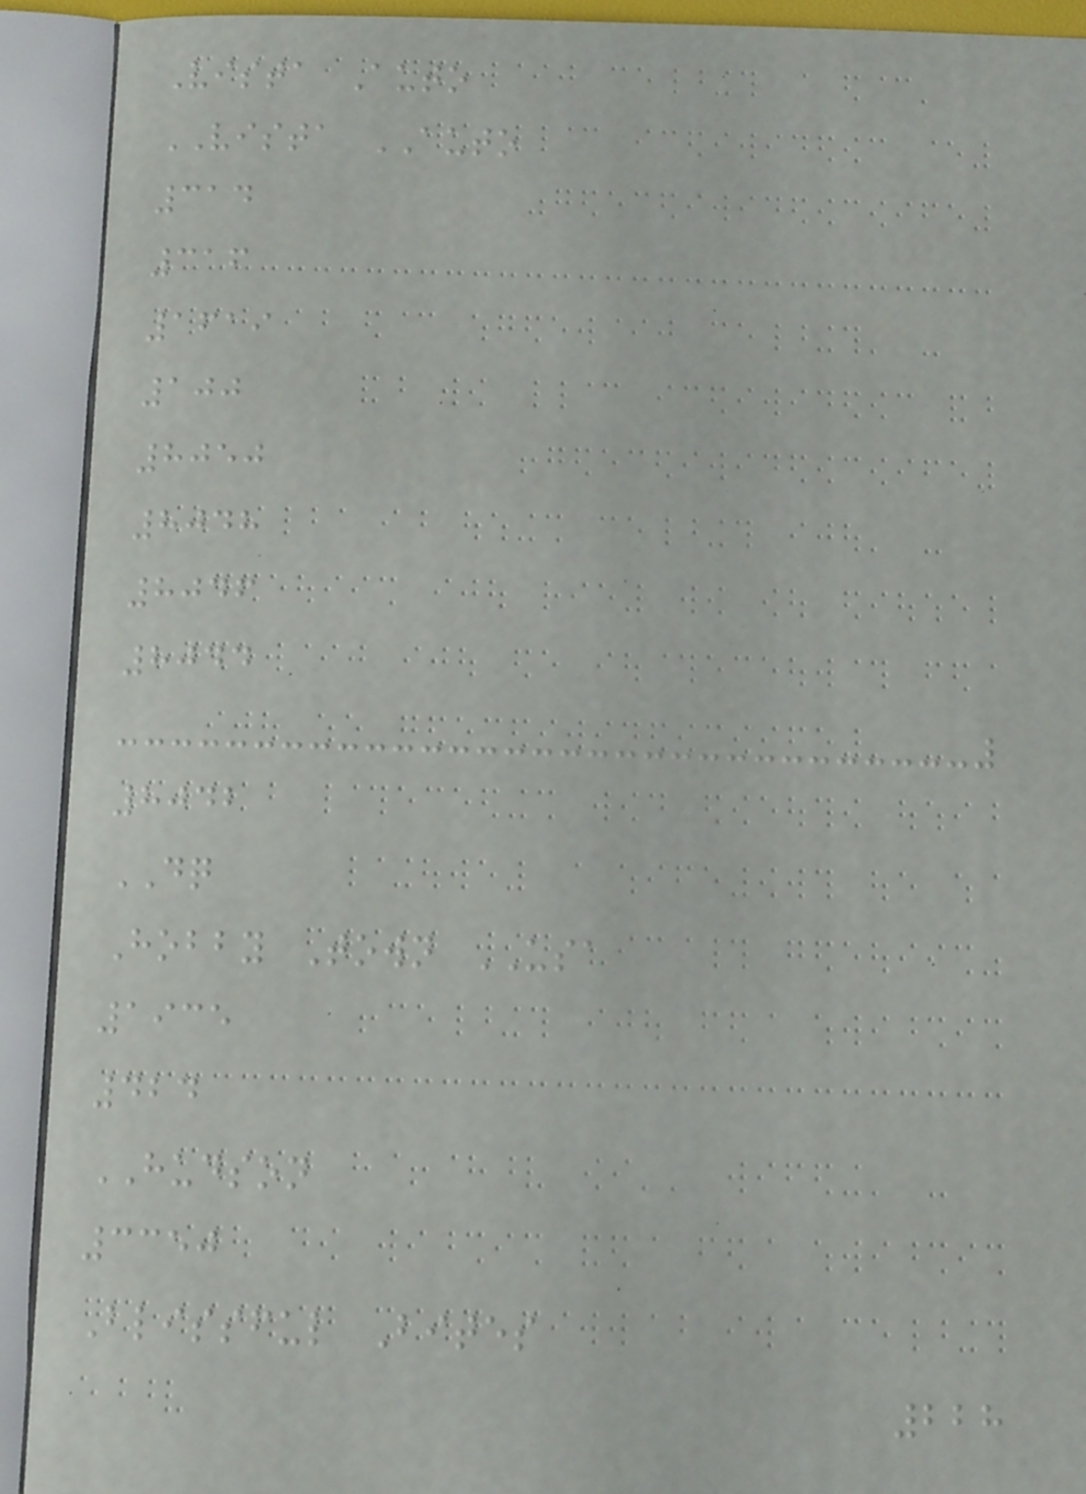Vista Auto
VISTA AUTO
314
316
1619
100
8050
8048
8046
8044
8042
DQ
Hobby Town USA
1935
424
HUDSON
3350
Blissful Bites
228
